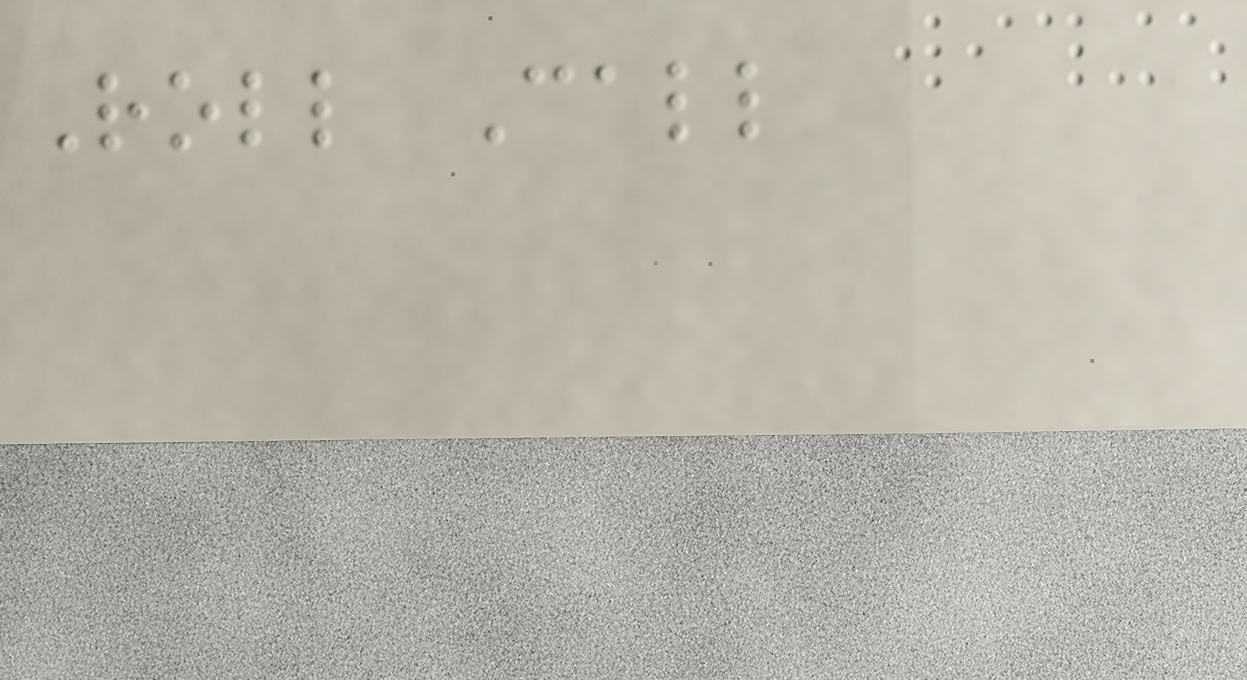Roll Call
